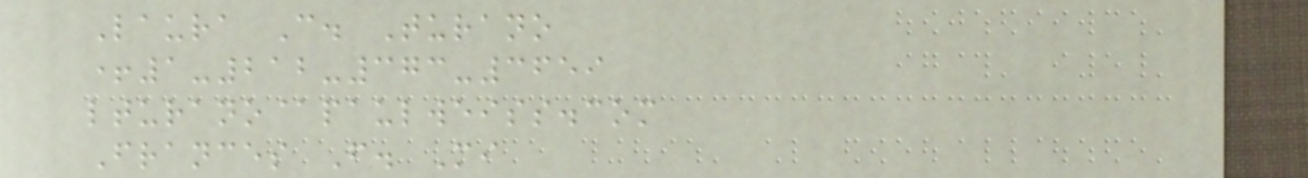Laura C. Turano
+1-212-373-3659
lturano@paulweiss.com
Frances F. Mi
